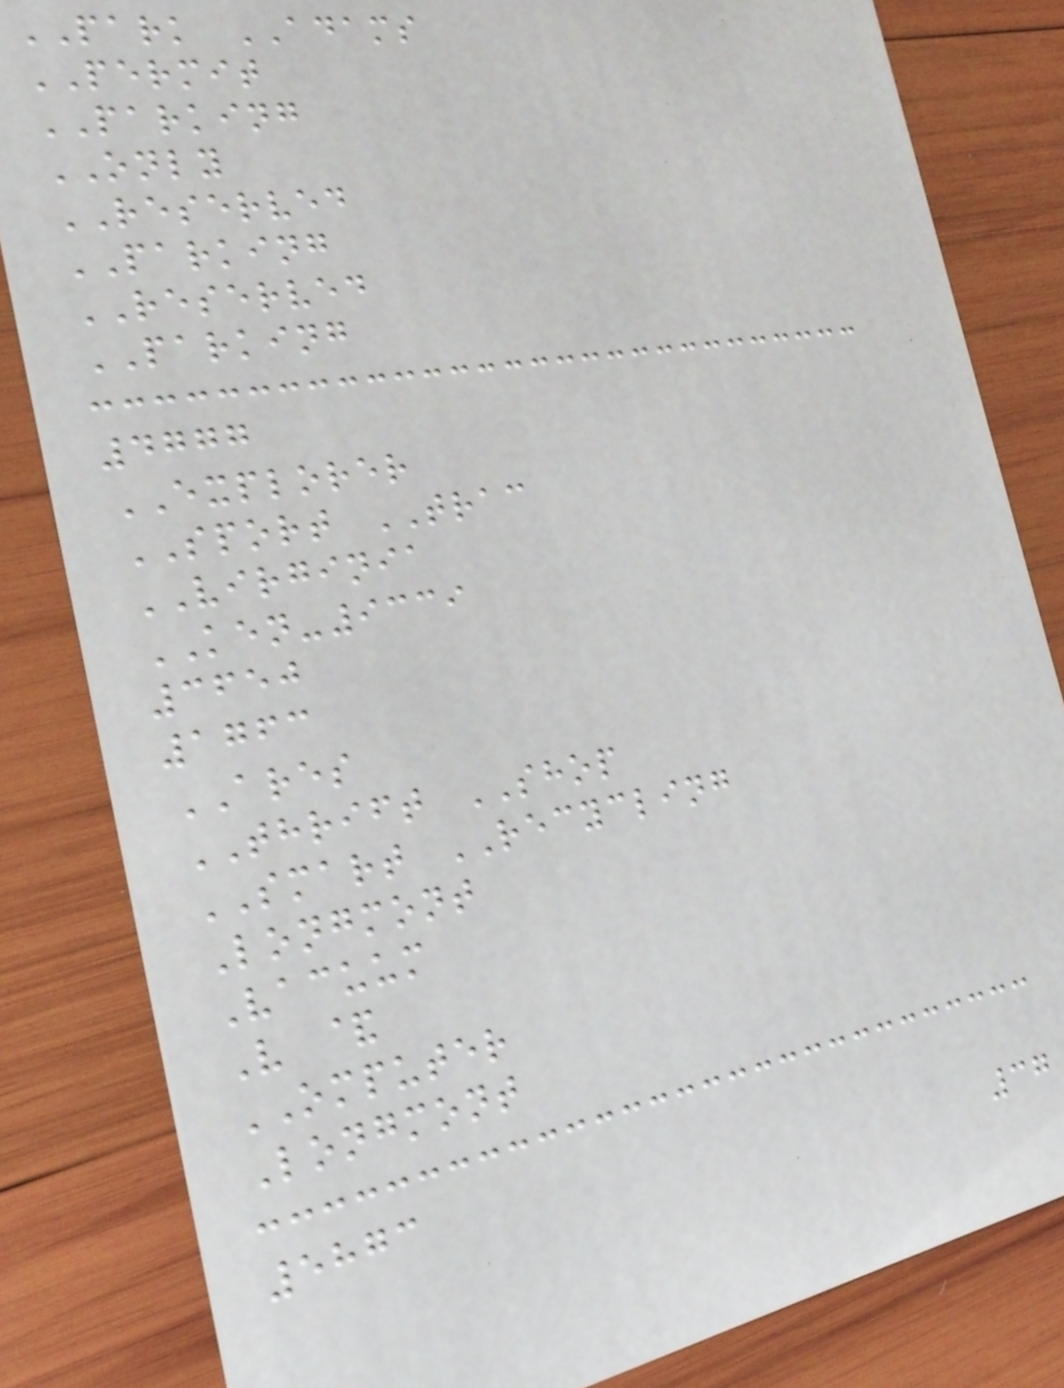PARK ADAMS
PERMIT
PARKING
ONLY
RESERVED
PARKING
RESERVED
PARKING
4777
EXPLORER
SPORT TRAC
VIRGINIA
KEN-9339
3650
1763
ARES
THRIFT SHOP
SMART RECYCLING
Longmont
Vacuum
V &
OMPUTER
Longmont
5873
37
